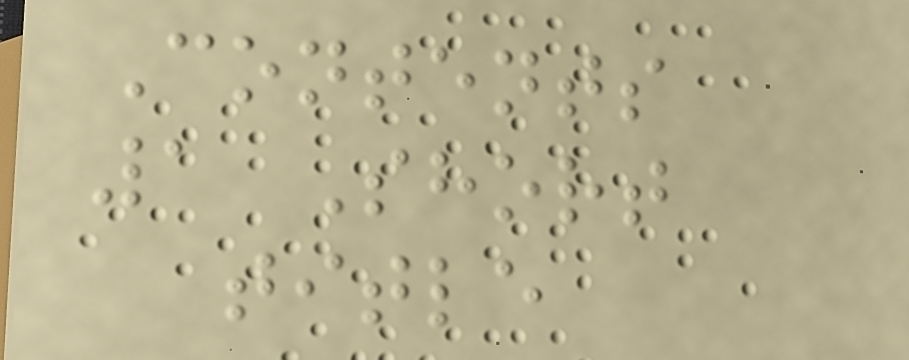Contents
1 Short
title
